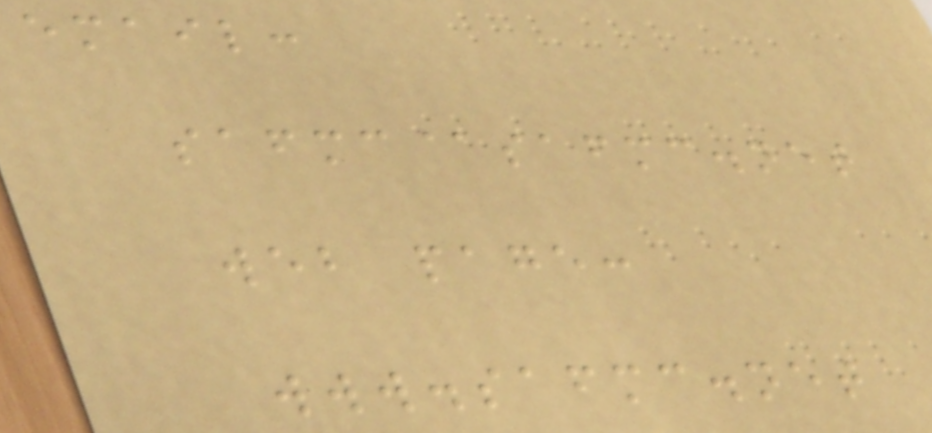email:
safmc@safmc.net
web page:
www.safmc.net
